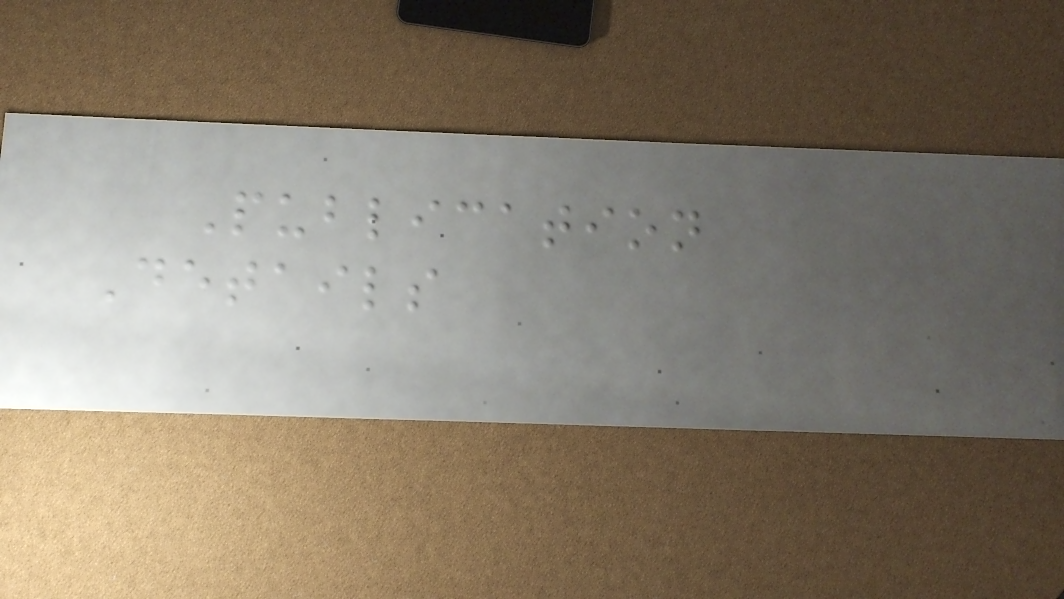Publication
Details
